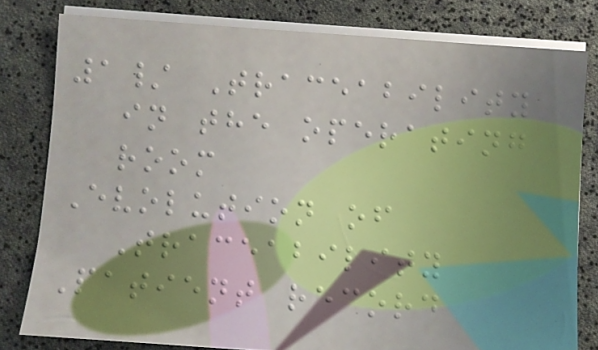1/ Traceability
in the operating
room
Evolution of
Traceability
Patient record
